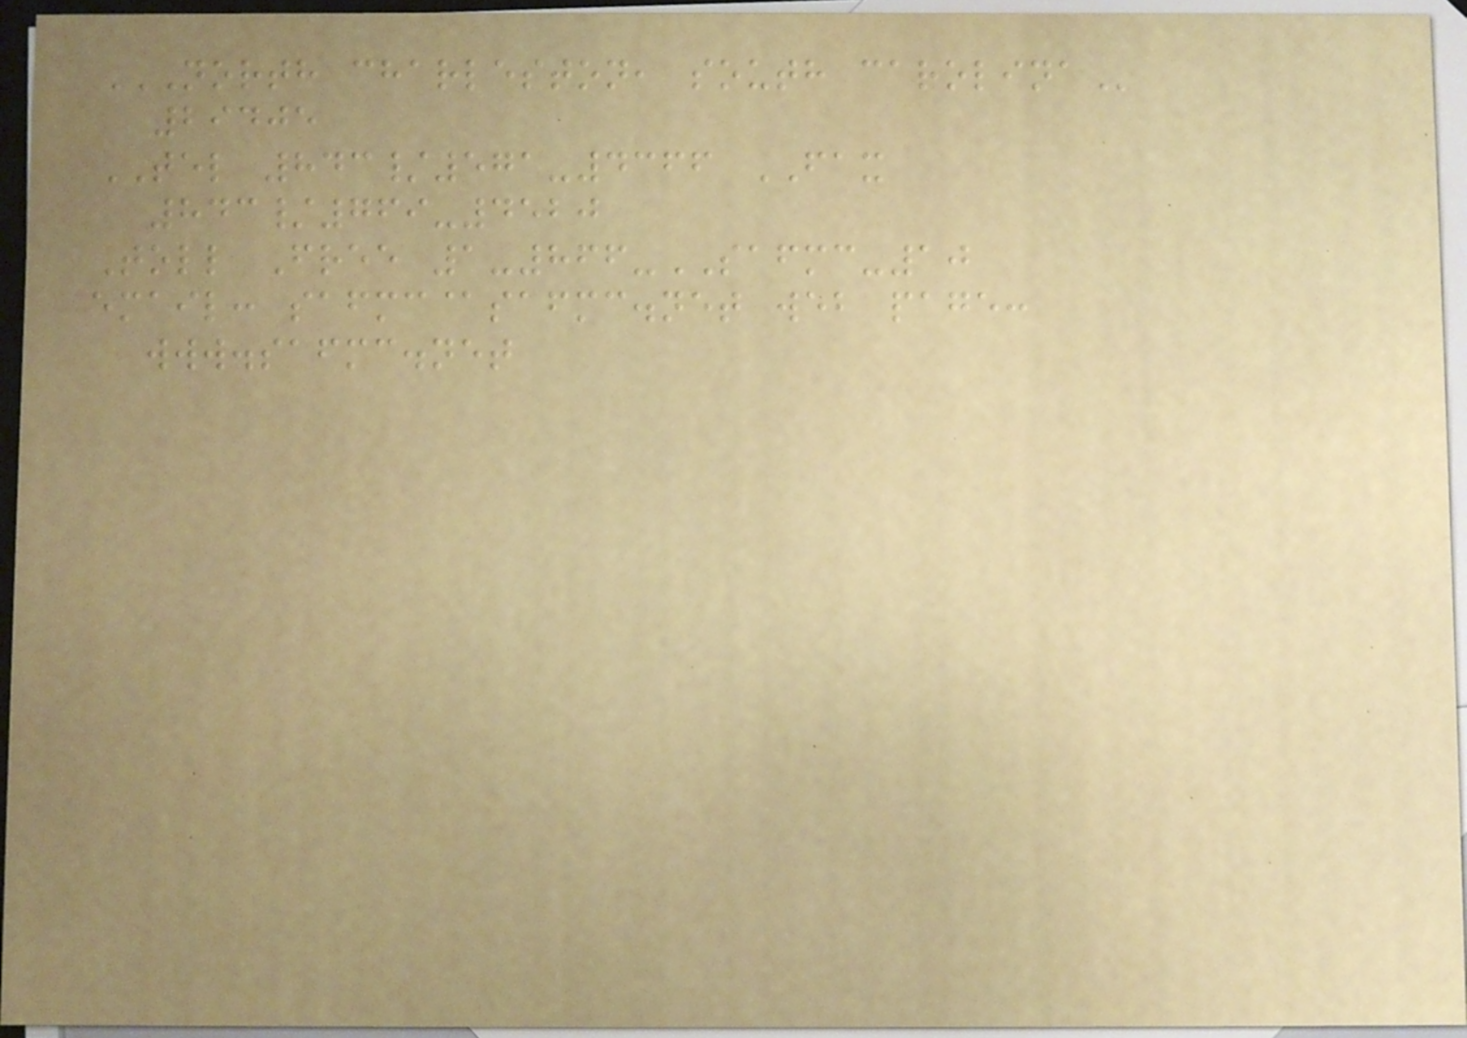NORTH CHARLESTON, SOUTH CAROLINA
29405
TEL 843/571-4366 FAX
843/769-4520
Toll Free 1-866-SAFMC-10
email: safmc@safmc.net web page:
www.safmc.net
